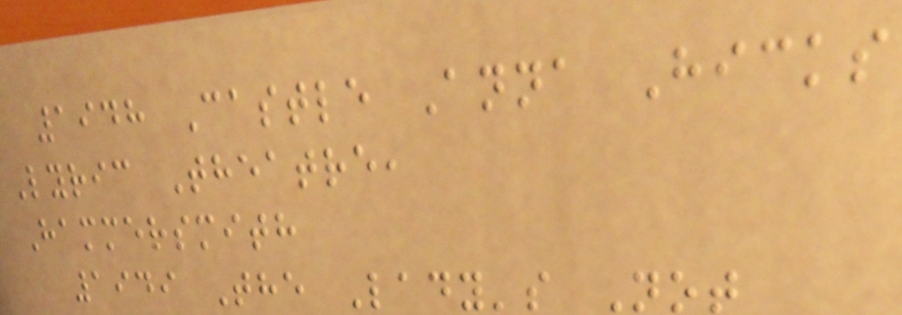1948 Castle Anna Hicks
Lyric Theatre,
Hammersmith
1949 The Lady's Not
